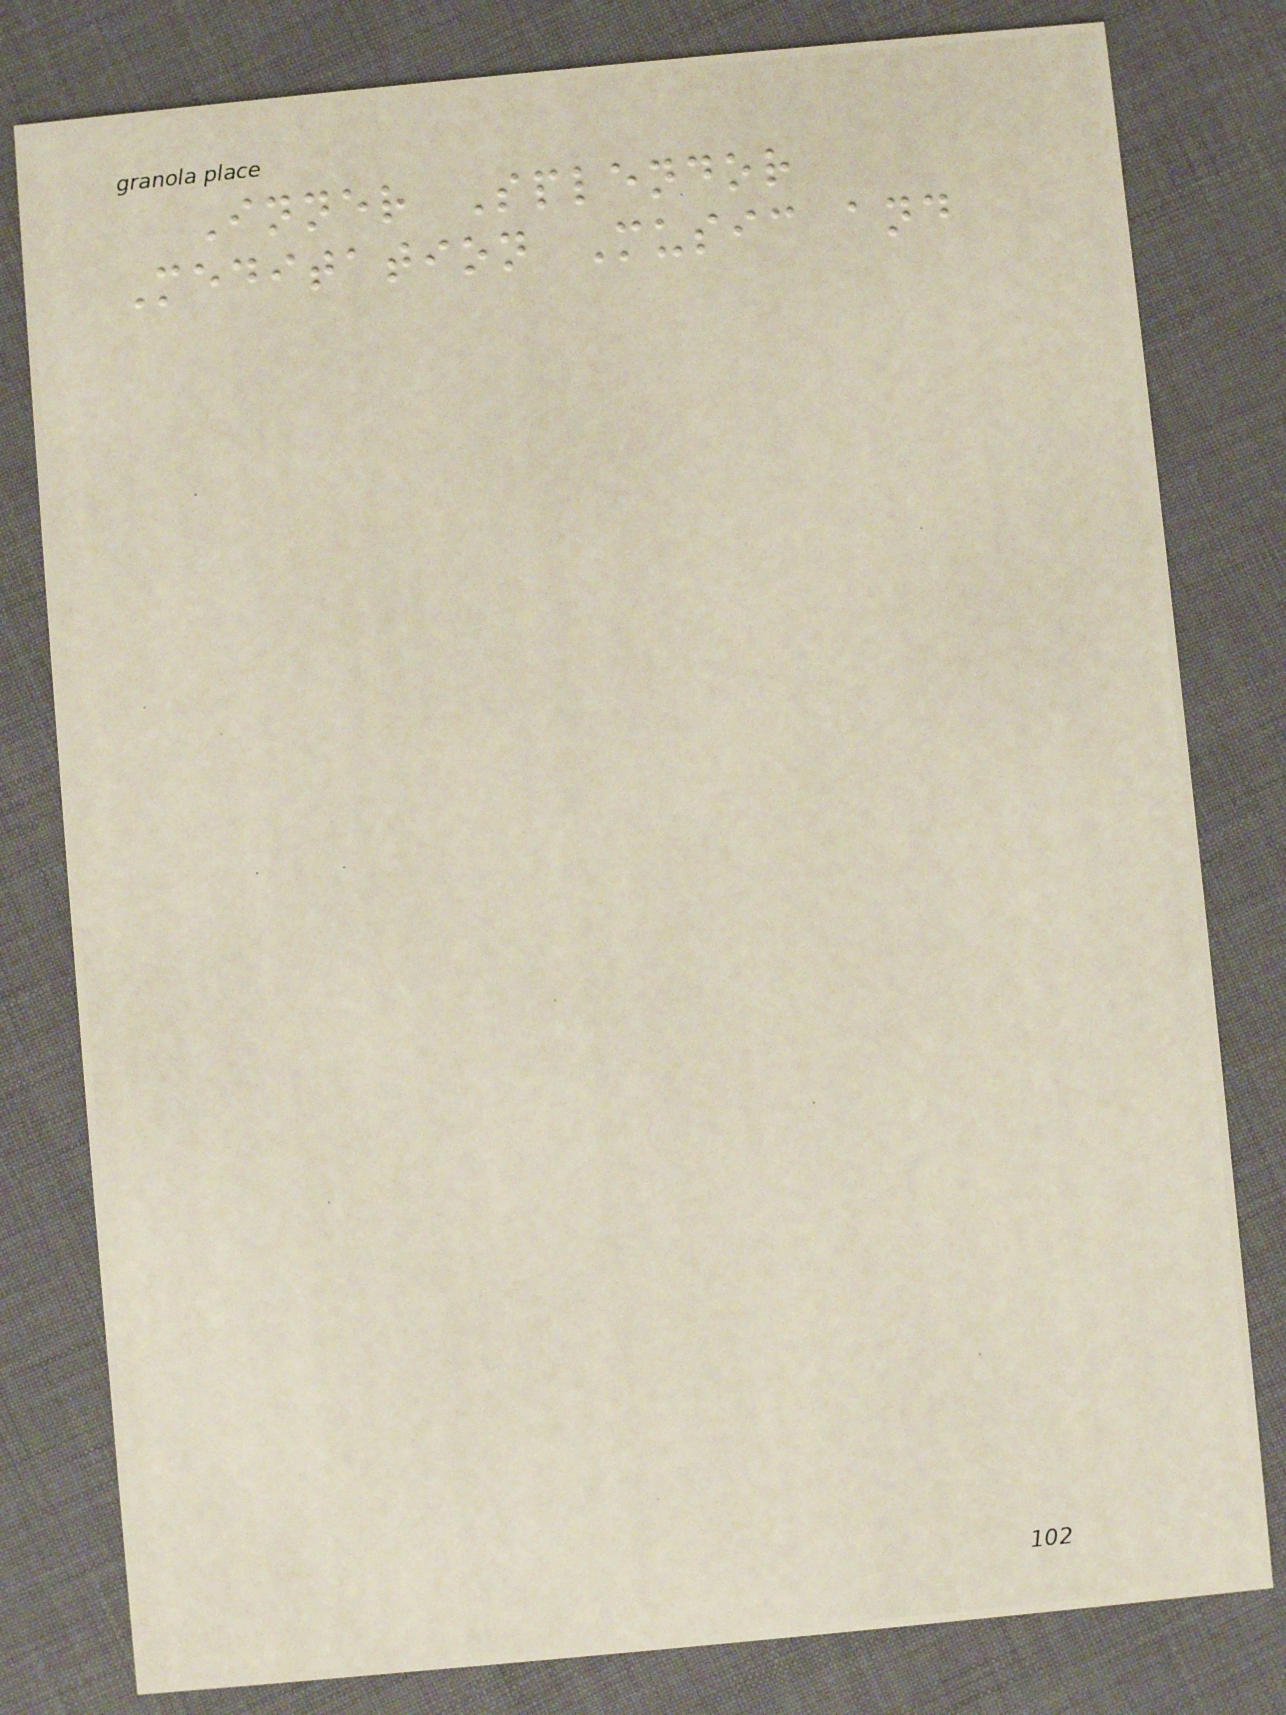Inner Splendor
Meditation Music and
